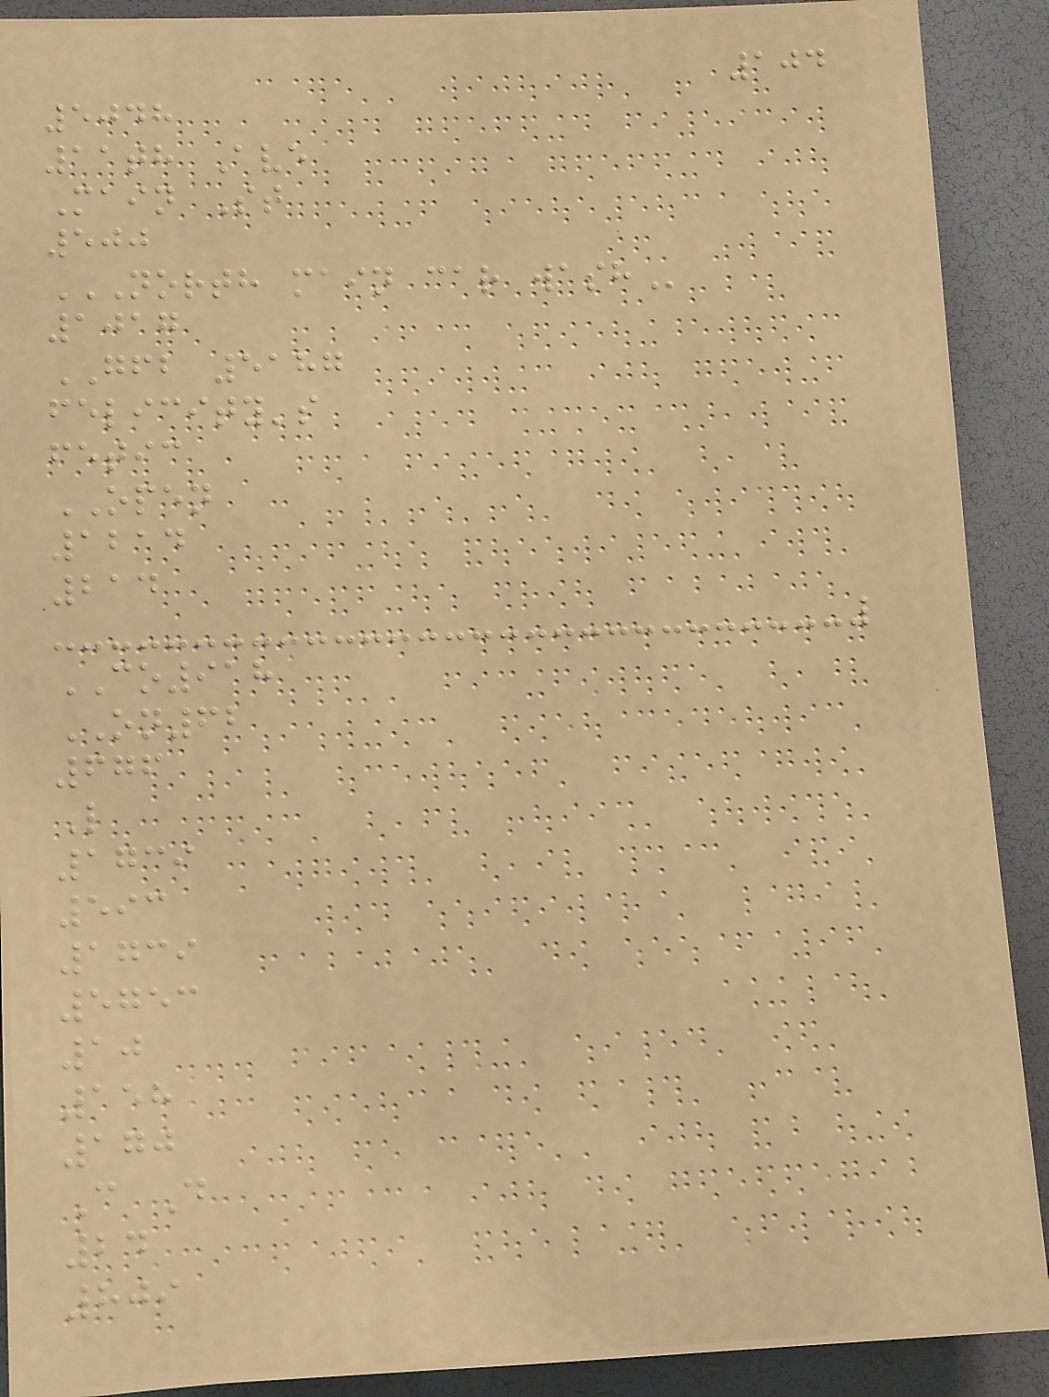104
5048
11th Ave
Main St
500
NORTH MAIN CAR WASH
1017
GFB 5187
felicity's
fetic
OPEN
1214
214
CO918
ON62
676
L
1739
593
1739
5753
10
158
170
C D
24
809
